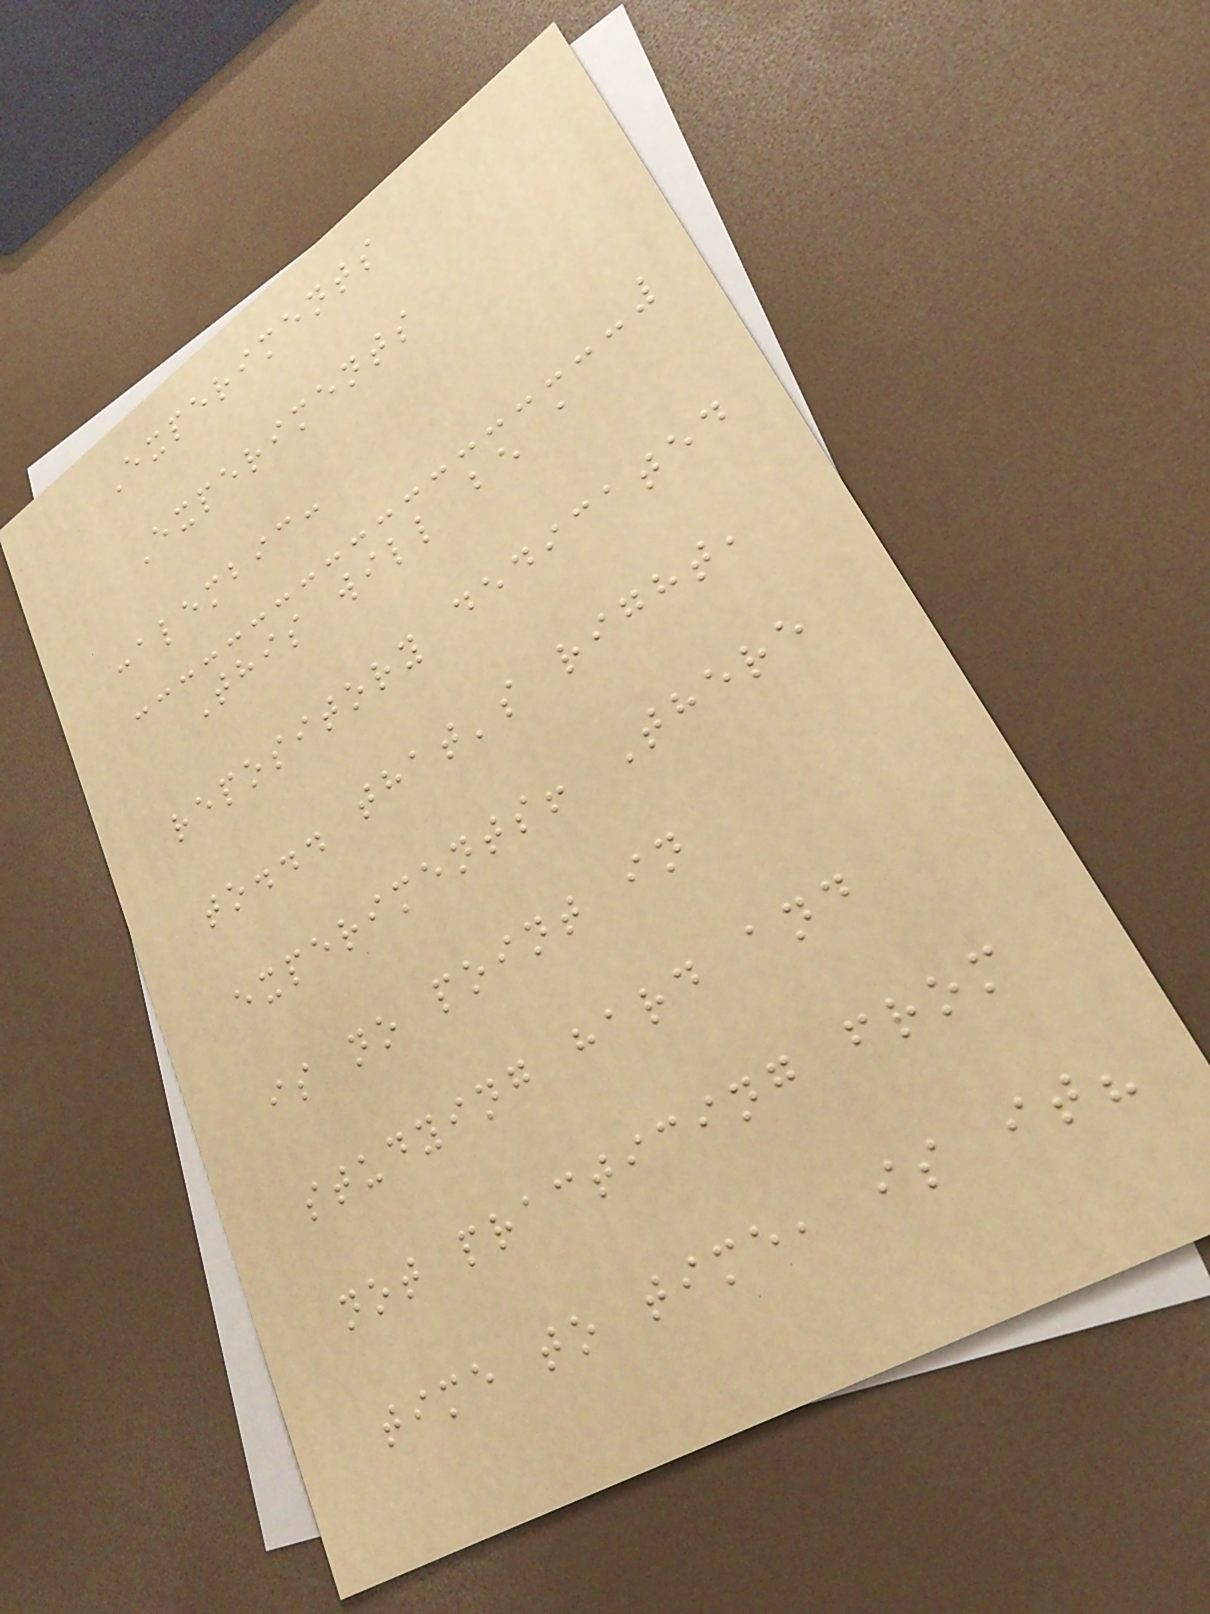Experiments
Experiments
:alembic:
This will be a
repository dedicated
to... that's right,
experiments! There
is no point in
studying hard and
not practicing from
time to time, is it?
